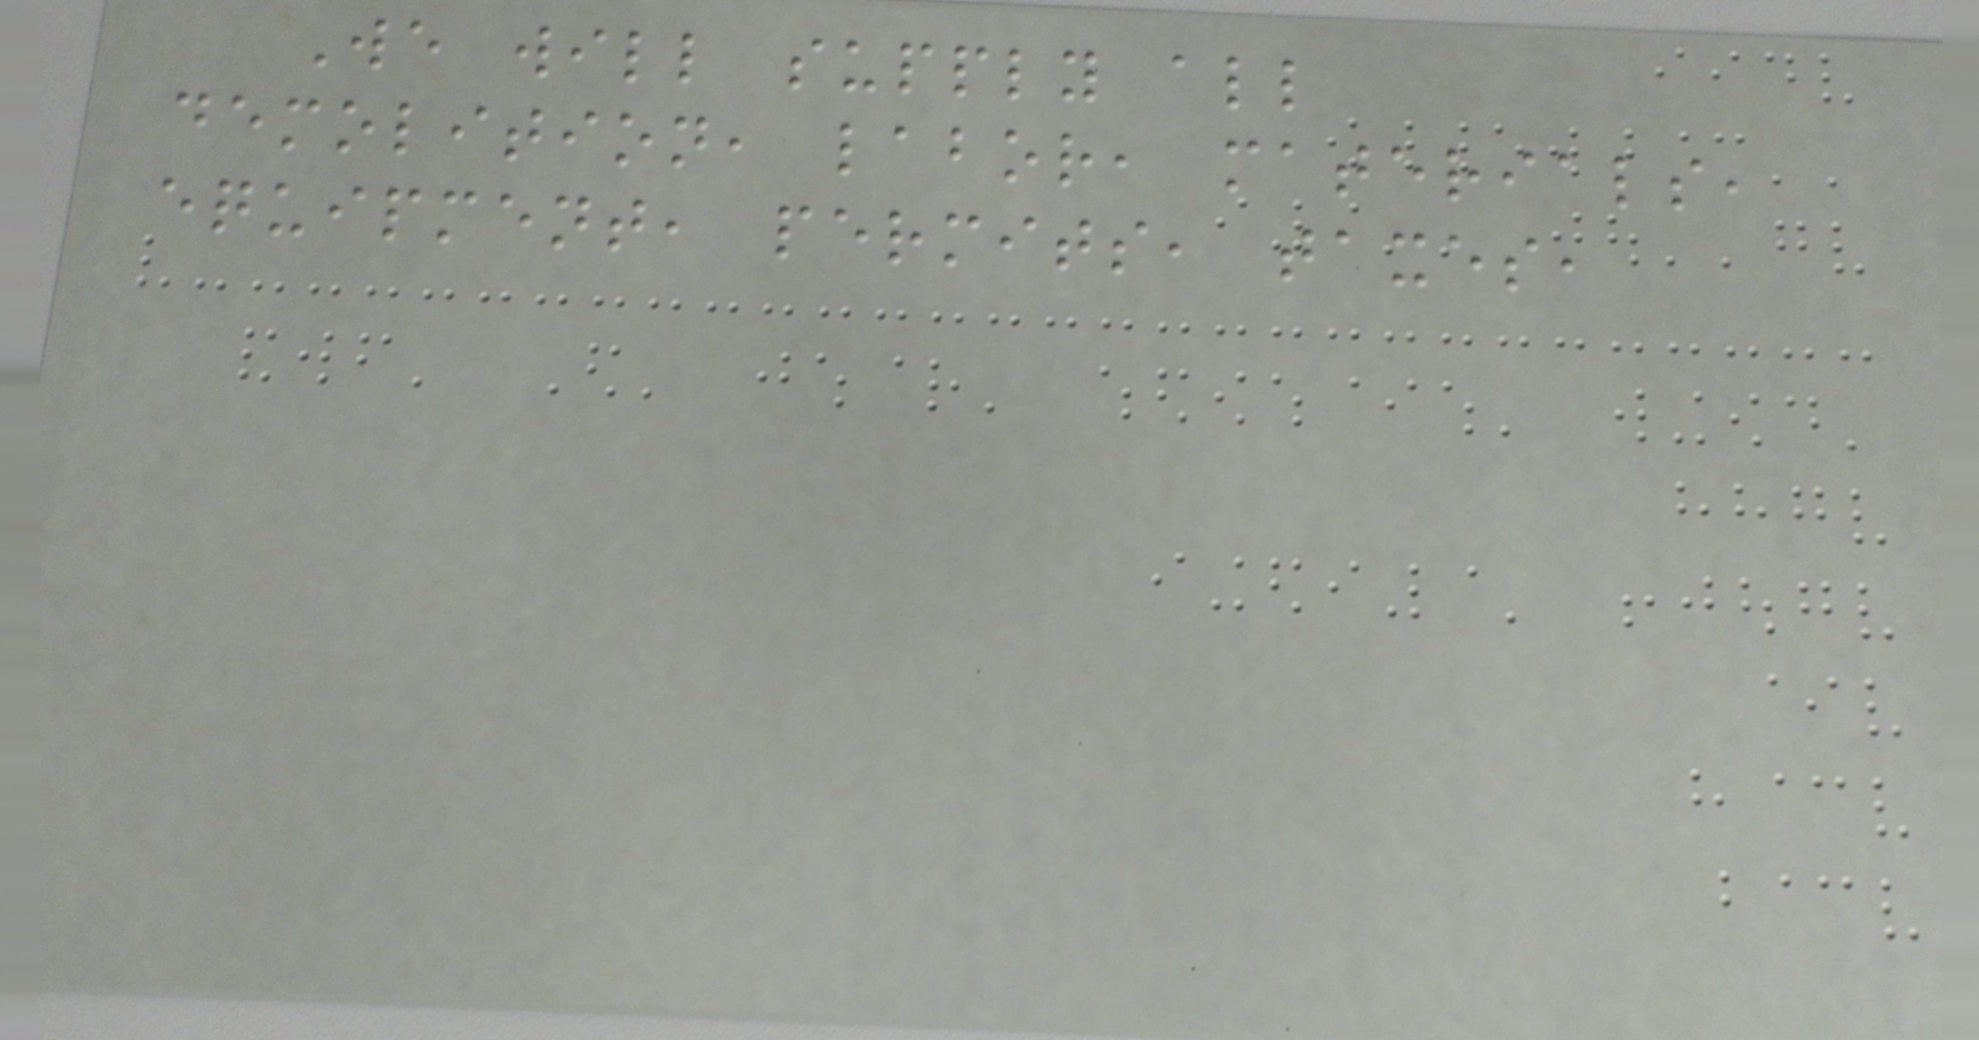We will supply all
demolition, labor, materials,
equipment, permits, taxes,
